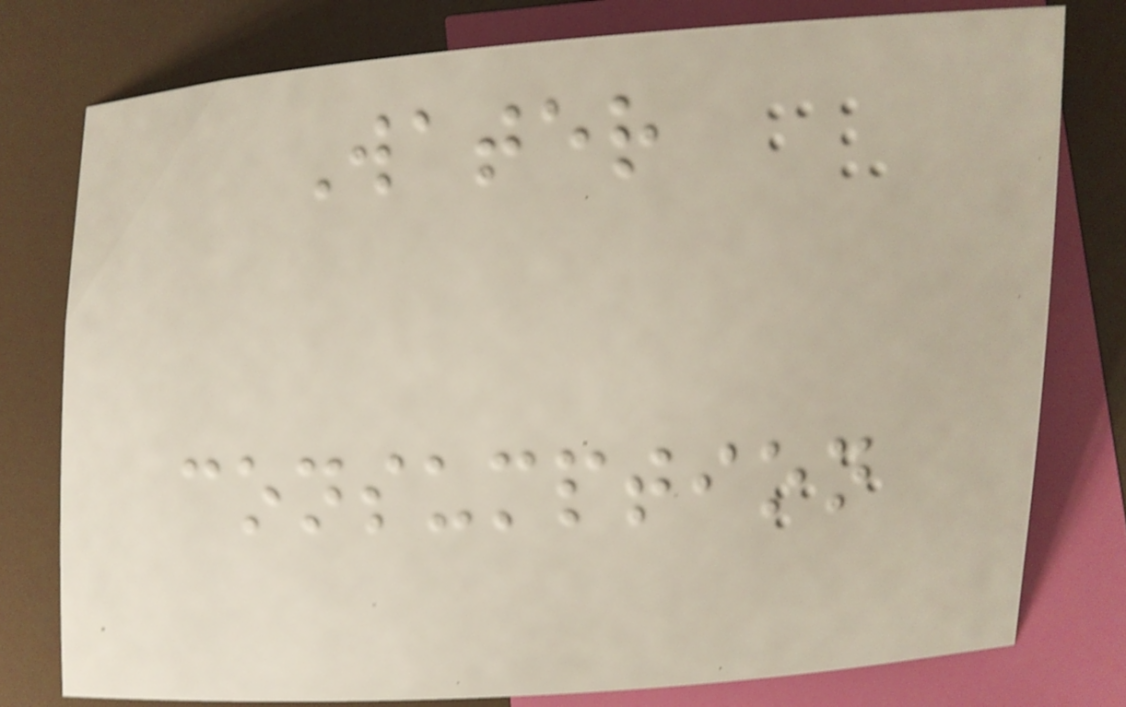Water
consumption
